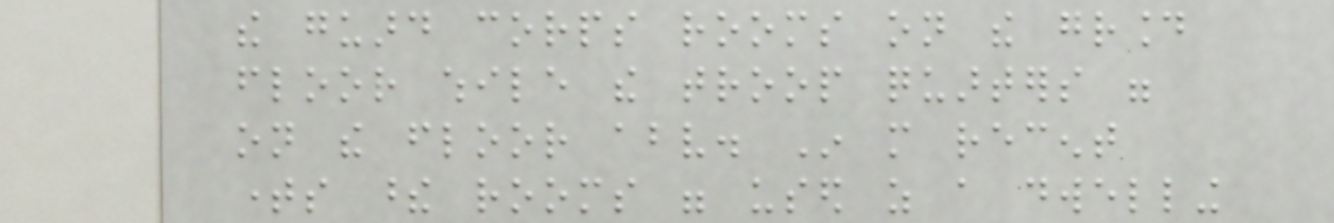the guard corps rooms on the ground
floor while the troop quarters were
on the floor above. In more recent
times these rooms were used as a dwelling
